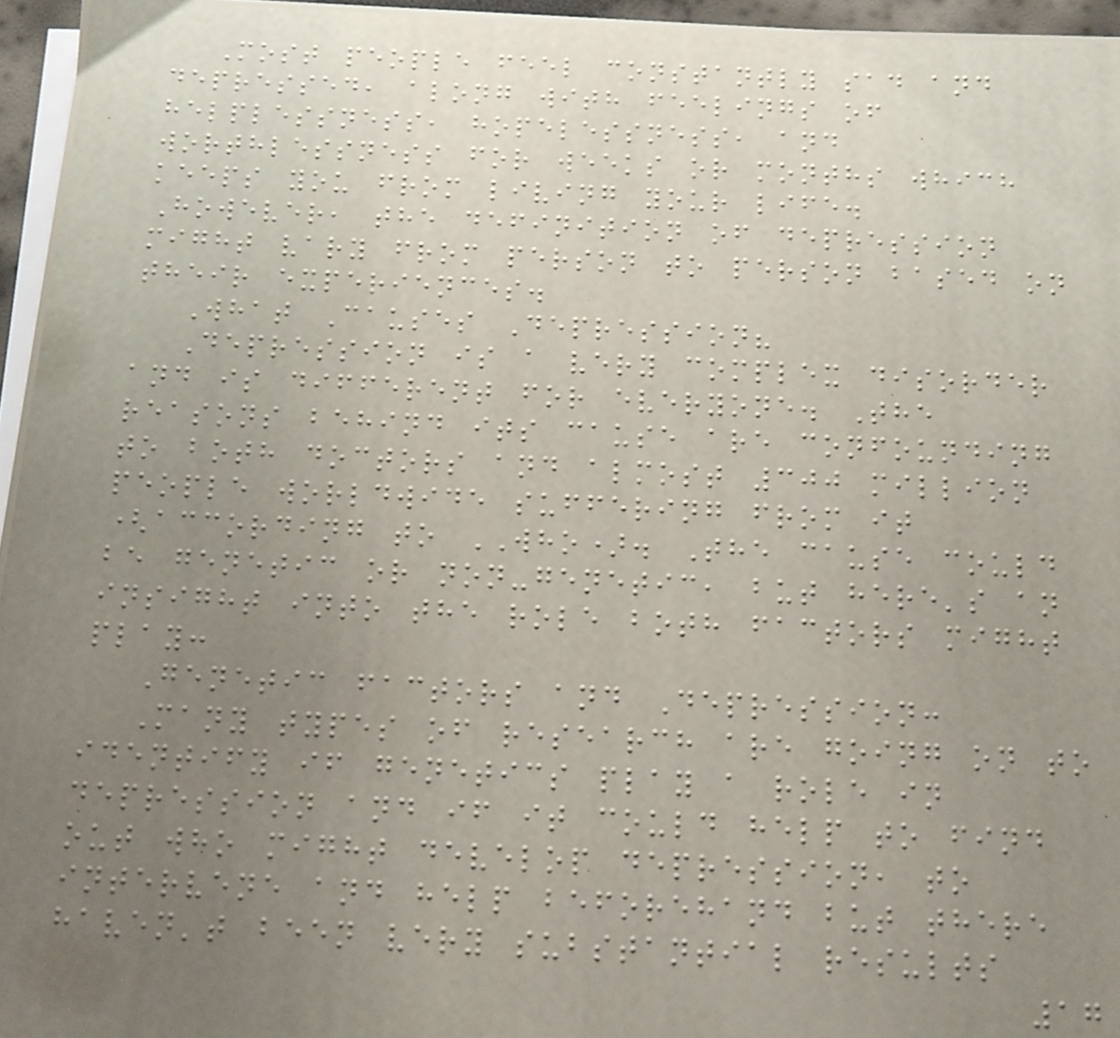Most people feel constantly sad and
depressed, along with feelings of
helplessness, hopelessness, and
worthlessness for weeks or months which
keeps you from living your life.
However, the definition of depression
might vary from person to person based on
their experiences.
What Causes Depression?
Depression is a very complex disorder
and is different for everyone. The
reasons behind its cause are confounding
to both doctors and almost 300 million
people worldwide suffering from it
(according to WHO). The cause could
be genetic or non-genetic, but here's an
insight into the role both factors might
play:
Genetic factors and Depression:
Many types of research are going on to
identify if genetics play a role in
depression and if it could help to find
out who might develop depression, to
intervene and help beforehand but there
haven't been very substantial results
17
